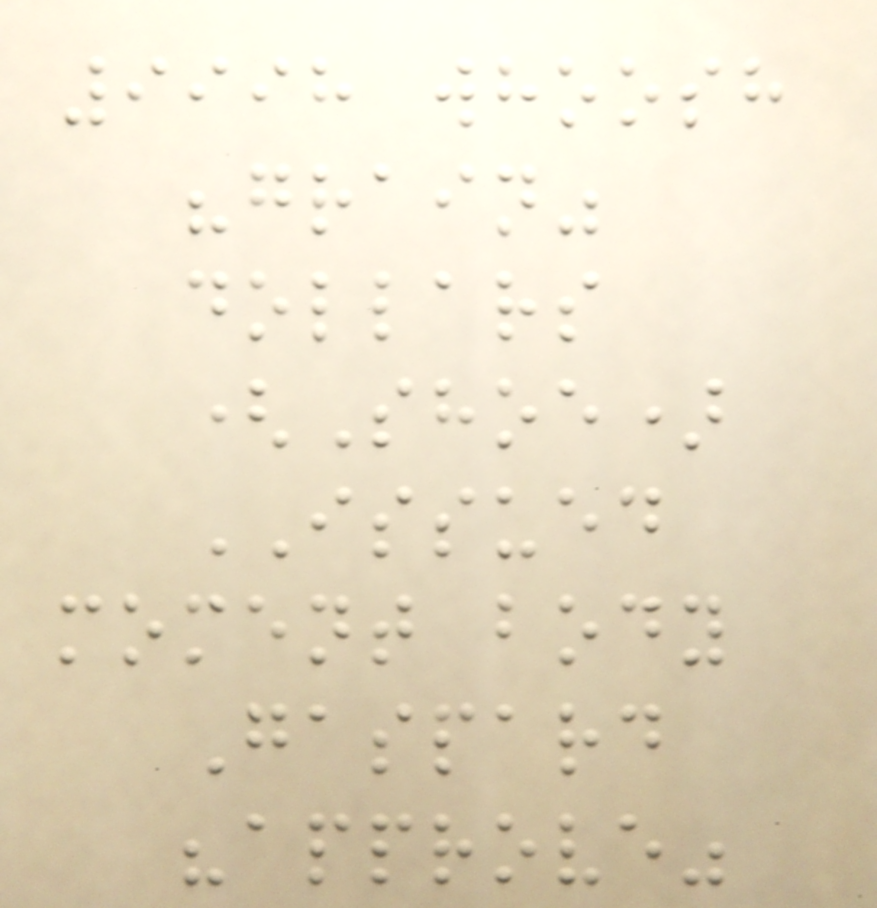9998 whoosh
"grain"
dollars
(Shoe)
ISSUED
moment body
Gaspard
"approve"
